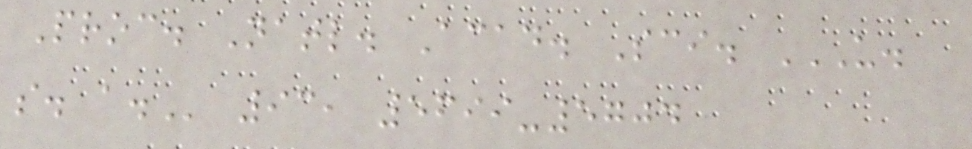Proc. Natl. Acad. Sci. U.
S. A. 93, 5699-5704
